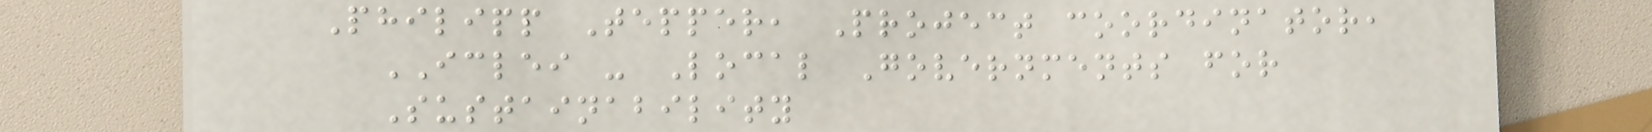Philipp Tepper, Project coordinator,
ICLEI - Local Governments for
Sustainability
